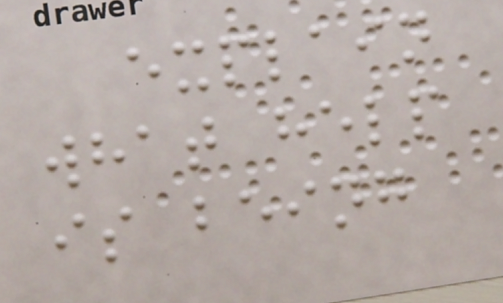explain
what help
is being
